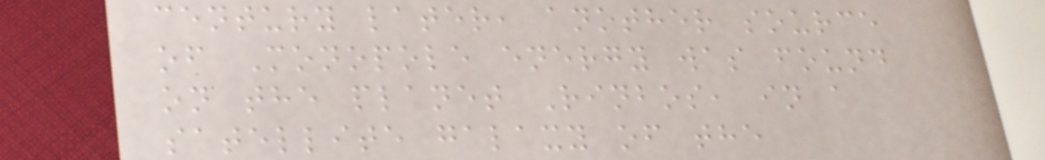century later, another source
of Monopole energy was found
on the planet Rinbos, in a
satellite galaxy of the
